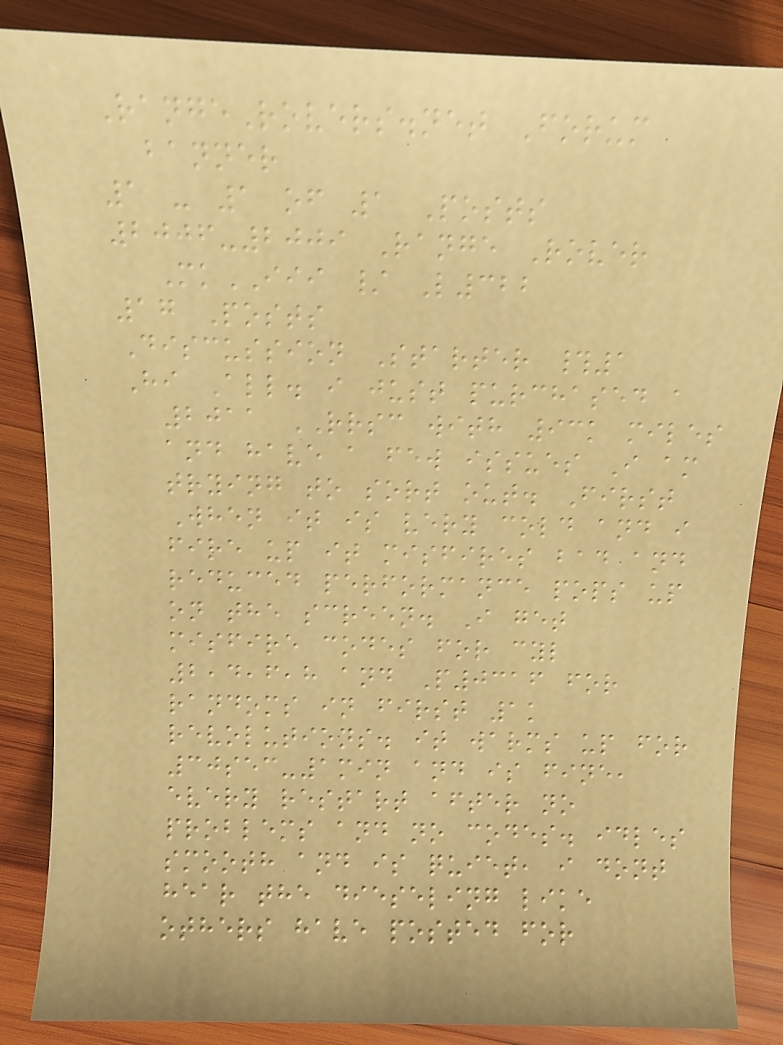RangeRovers.net Forum
banner
1 - 1 of 1 Posts
2006-2009 Range Rover
MkIII / L322
17 Posts
Discussion Starter #1
Hi All. i just purchased a
2011 RRSC with 93k miles
and have a few issues I am
trying to sort out. First
When it is very cold and i
fire up it misfires bad and
reduced performance pops up
on the screen. I get
misfire codes for cyl
2,4,6,8 and P0316 for
randoms in first 1k
revolutions. it warms up for
30sec-1min and is fine,
every restart after no
problems and no codes. idles
smooth and is quiet, i dont
hear the dieseling like
others have posted for
